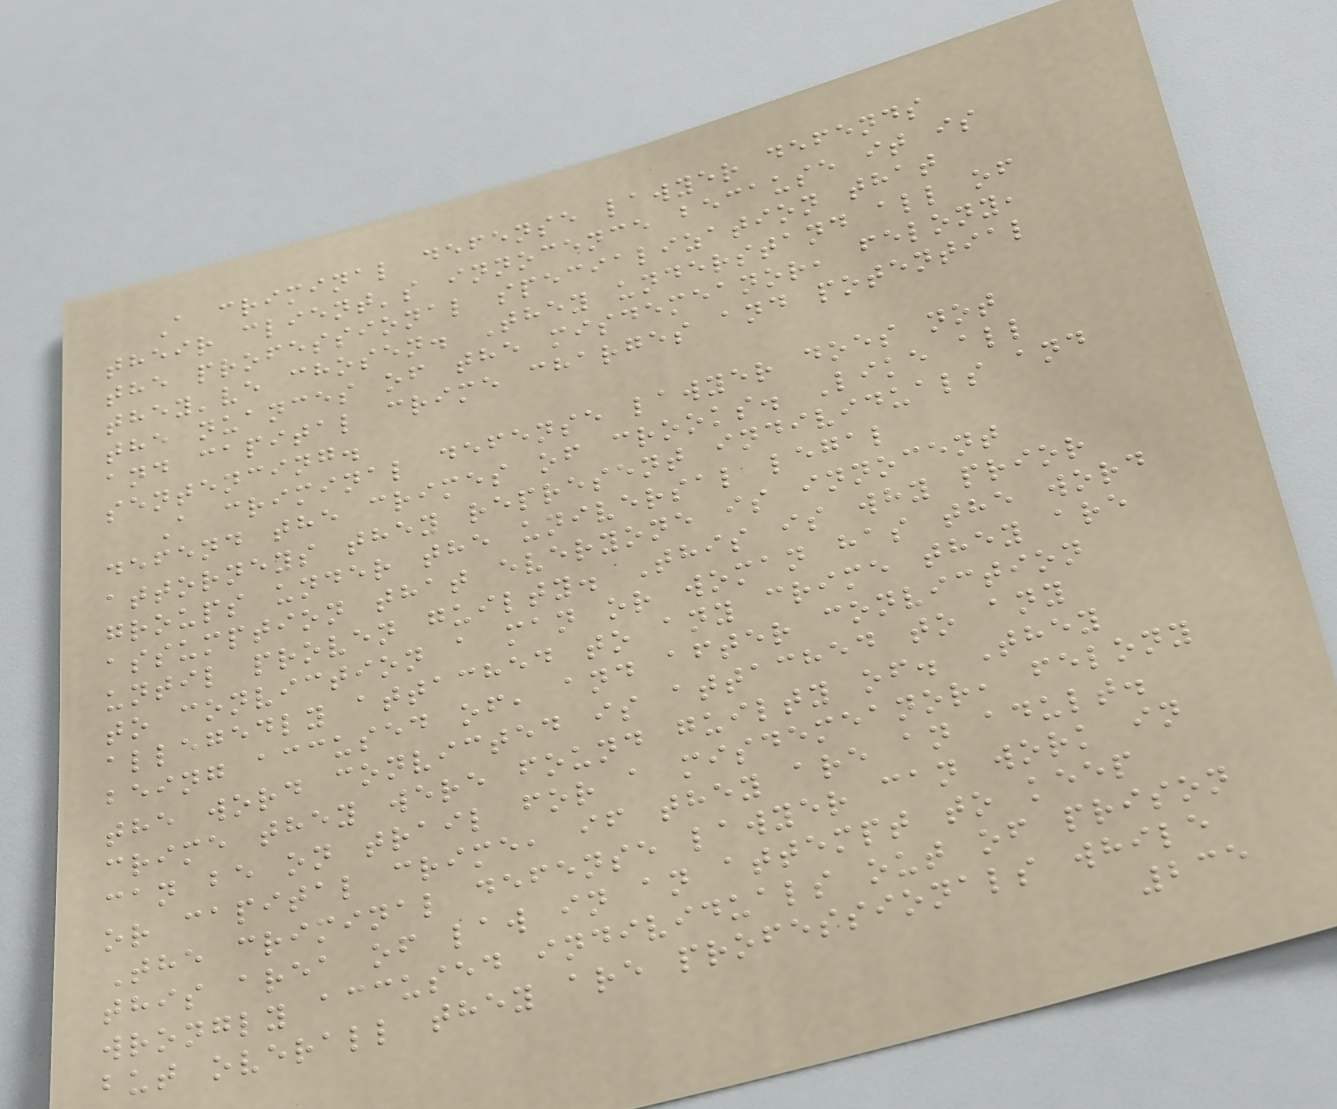A criminal defense lawyer defends
their client's innocence because it is
the professional specialization that
they've chosen. They understand all of
the nuances of the misdemeanor, felony,
and capital crime charges and potential
sentencing.
A criminal defense lawyer does not
defend the crimes of crooks. Like all
attorneys they represent individuals and
groups under the universal legal
assumption that everyone is innocent
until proven guilty. This is why prior
to conviction a man or woman has the word
allegedly attached to any crime they are
being accused of, and after conviction
the word convicted is attached to any
crime they were found guilty of. They
can be on trail for a misdemeanor, felony
or capital crime, if they are an adult.
The criminal defense lawyer can work in
this area of law in an attempt to keep
wrongly accused individuals out of prison
but overall they are professionals while
235
